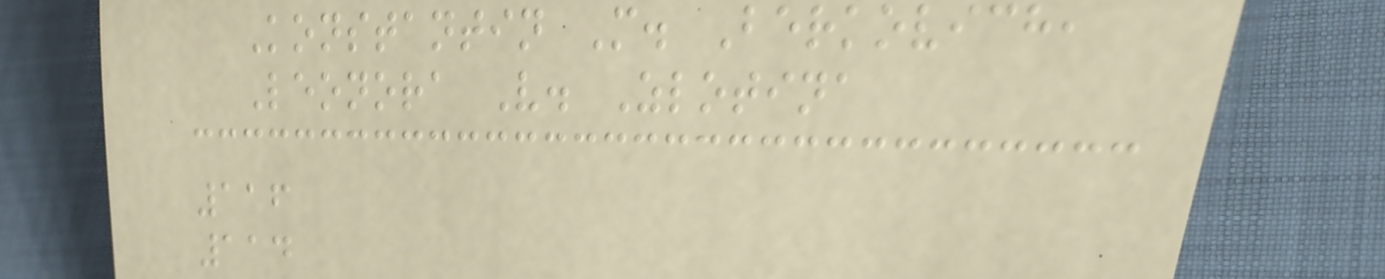Konstantin M. Berkovich,
Leonora V. Zlotina
116
114
